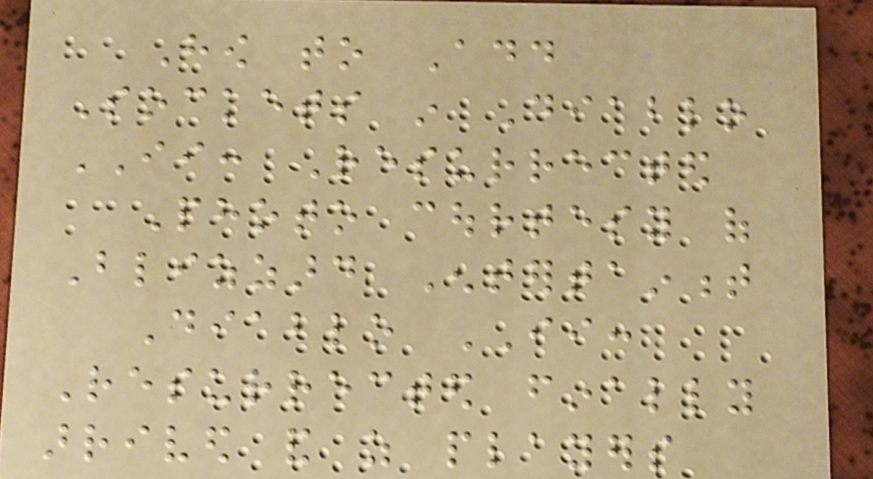How to Add
Sockets in Diablo
II: Resurrected
Photo courtesy of
Blizzard Entertainment
Diablo II:
Resurrected finally
arrived and as players
